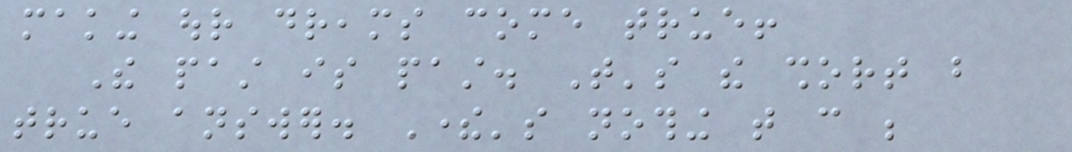making our dreams come true!
The past is past. That's the short but
true answer. There's nothing that can be
